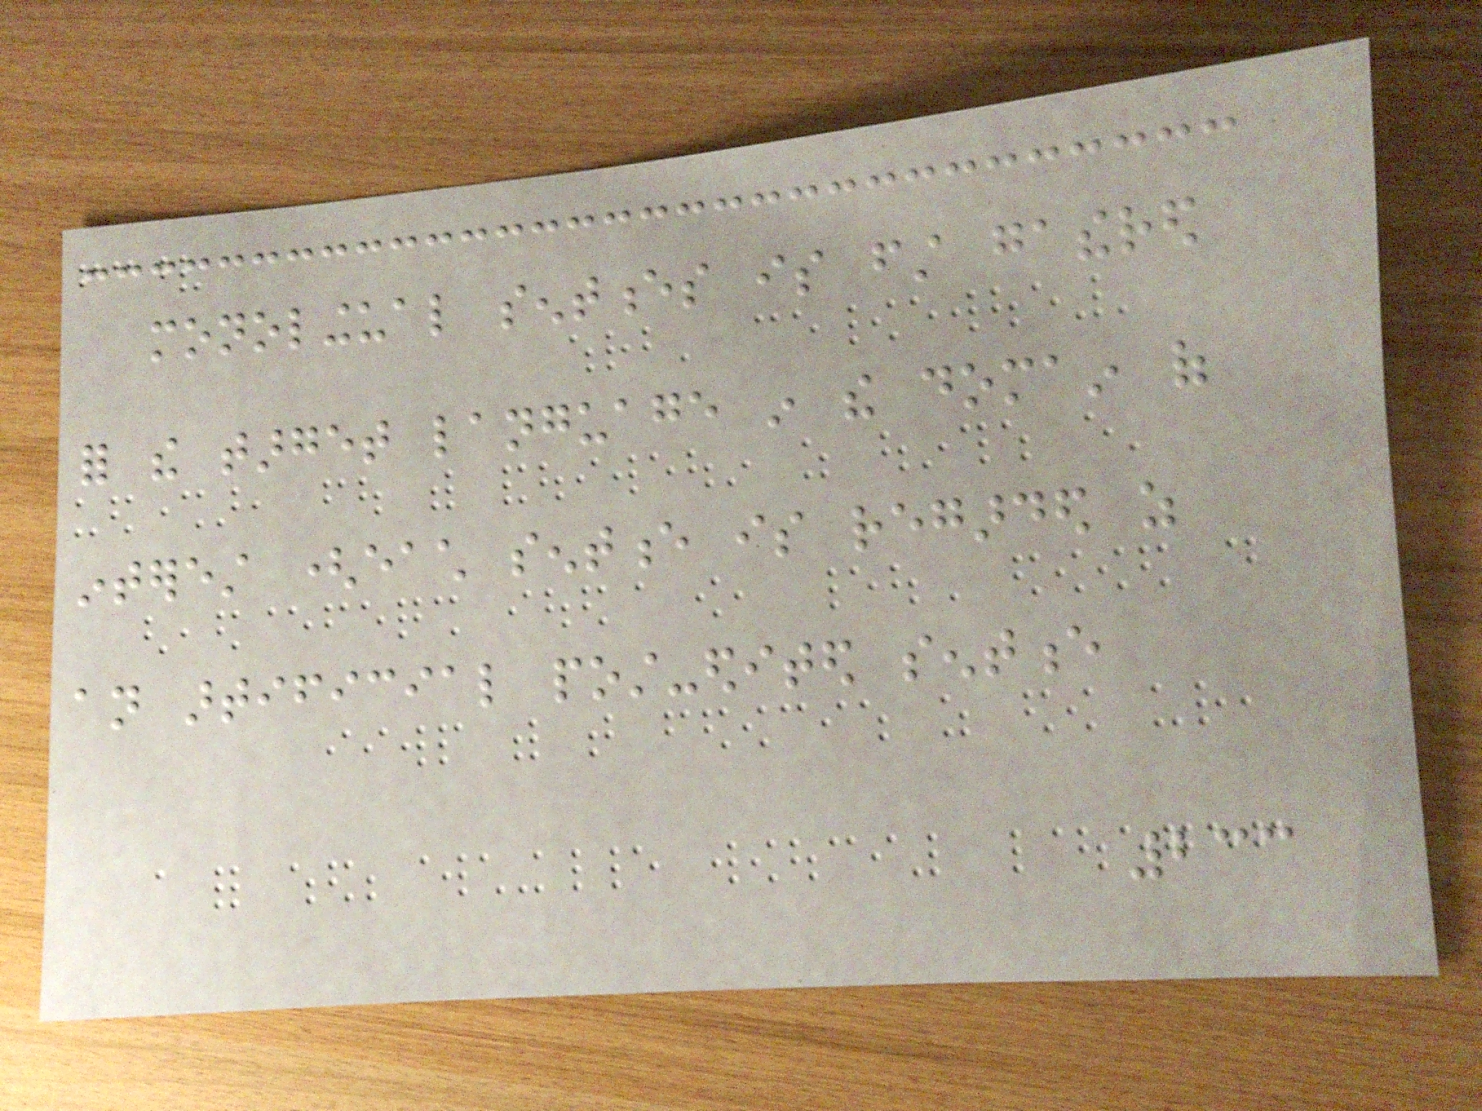monolingual sentences is first gathered
for the target language in the domain of
interest (each sentence is regarded as
an artificial post-edited sentence
233
